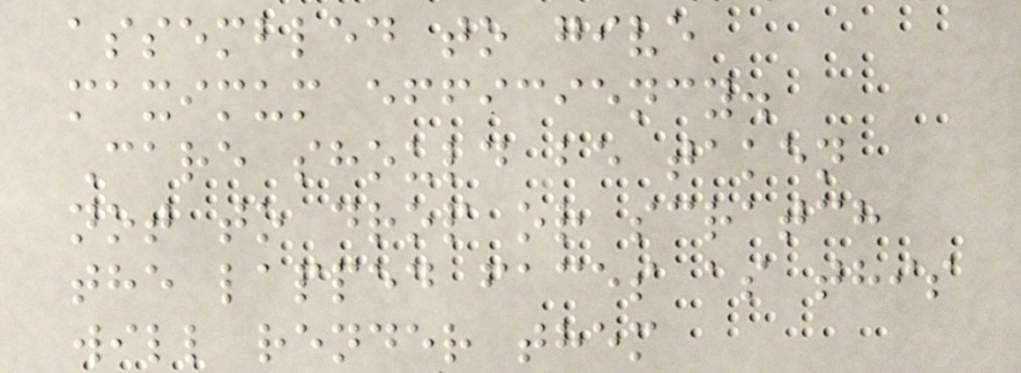assembled to give
maximum efficiency.
Care should be taken
not to drop or scratch
the lapped faces as this
will render them
